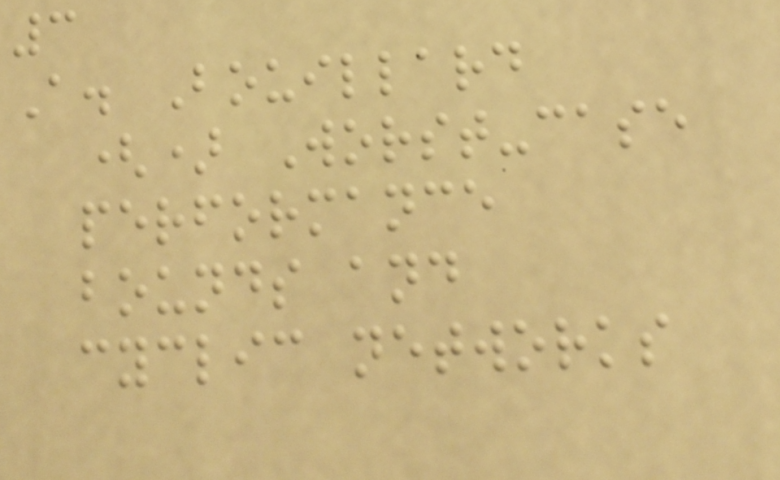3
A. Bouillard
() Worst-case
performance
bounds and
cyclic networks
